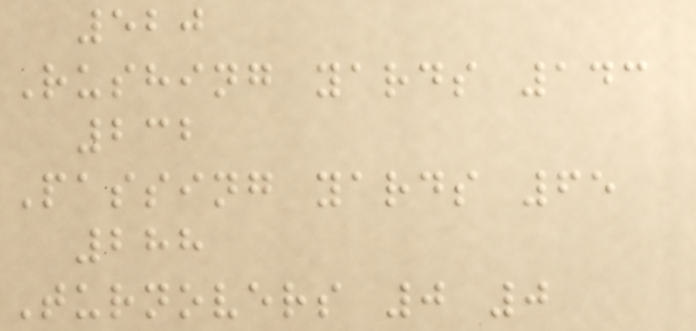520
Rushing yards 143
232
Passing yards 65
288
Turnovers 0 0
